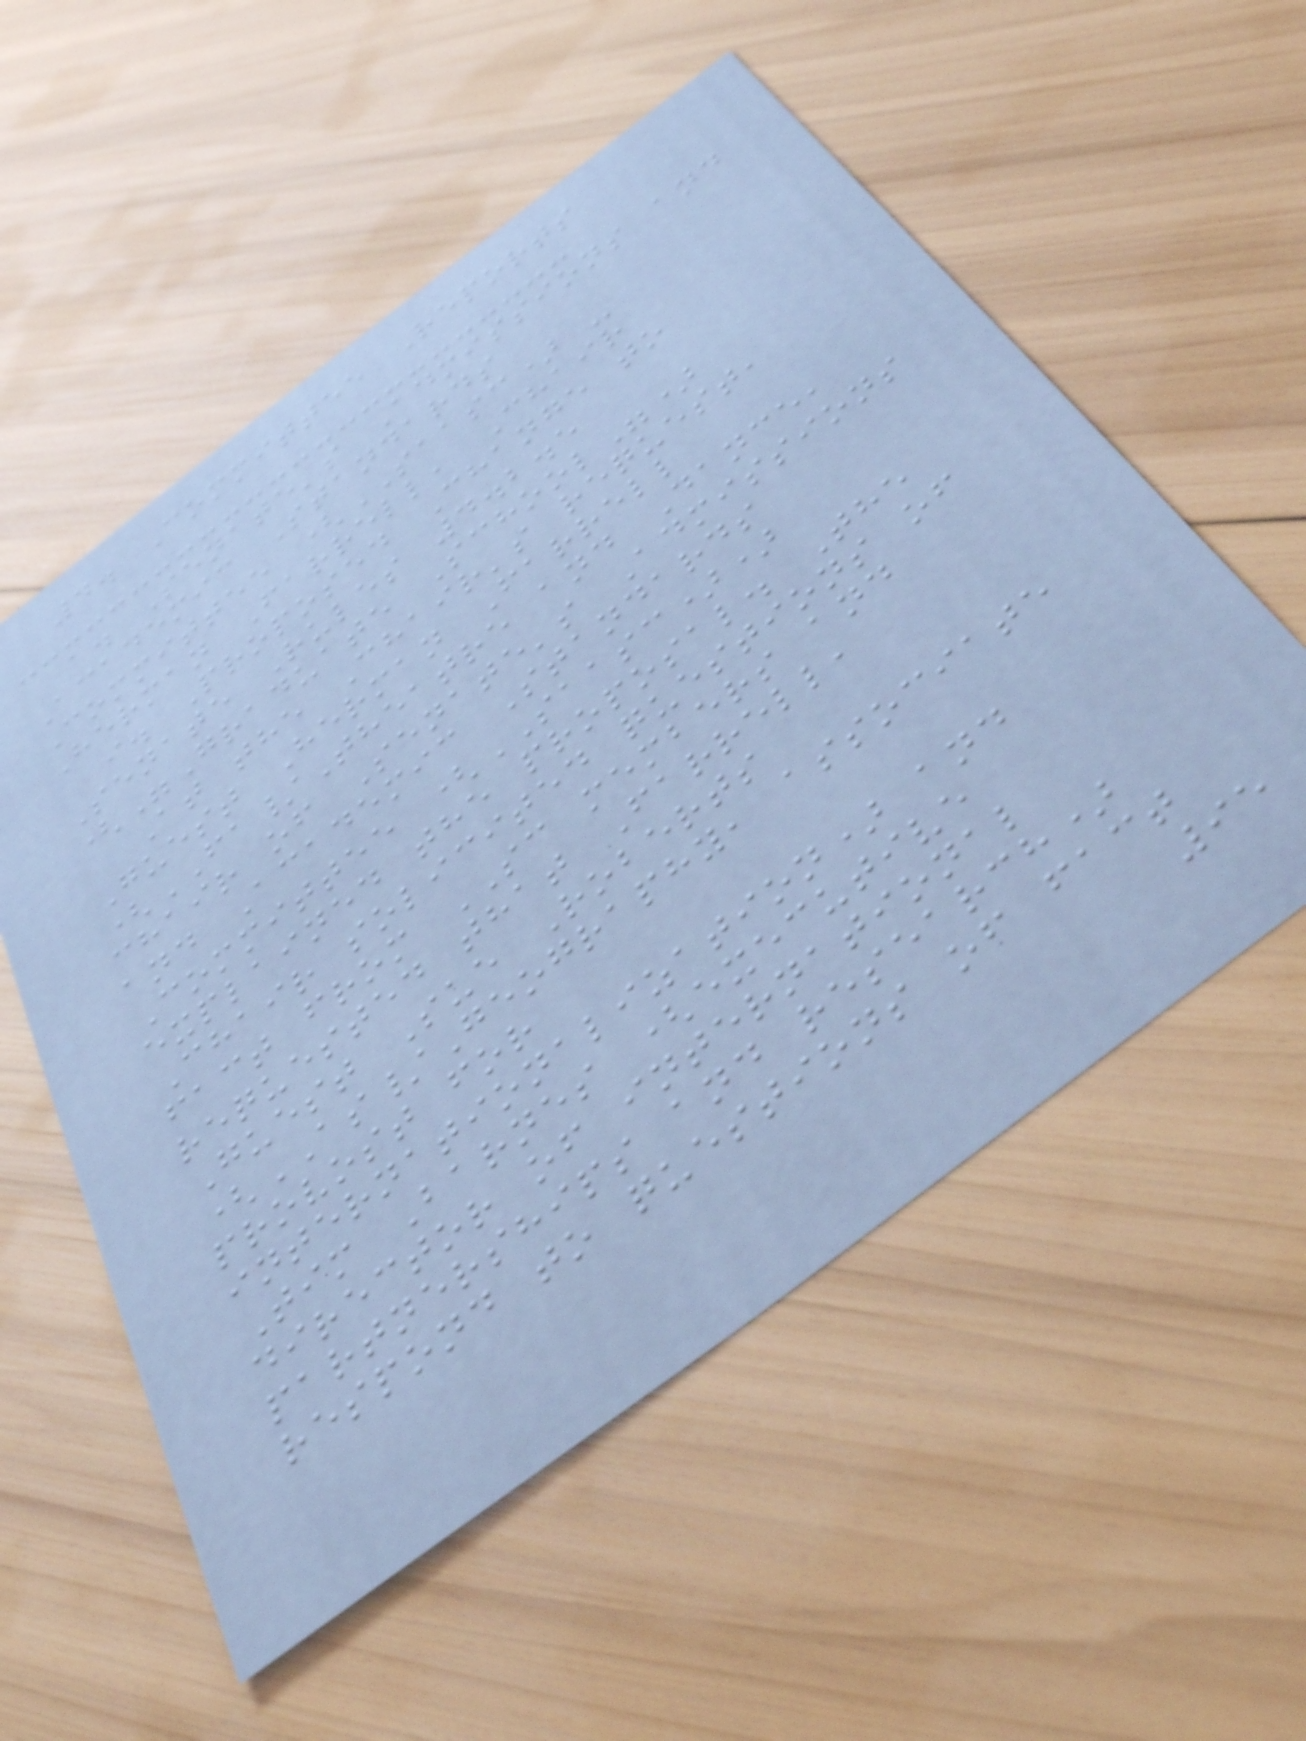4. Committee Reports
a. Senate's Admissions and
Academic Standards
Committee (SAASC) -
Herman Farrell, Chair
i. Proposed Change to
Senate Rules 4.2.5
("Graduate School")
At the Chair's request,
Guest Herman Farrell
(FA/Theatre and Dance,
chair of Senate's Admissions
and Academic Standards
Committee (SAASC))
explained the proposal. The
Chair solicited questions of
fact from SC members and
requested that Farrell,
Guest Sue Roberts
(AS/Geography, associate
provost for
internationalization) and
Tim Barnes (executive
director of international
partnerships and research)
respond to questions of fact
95
